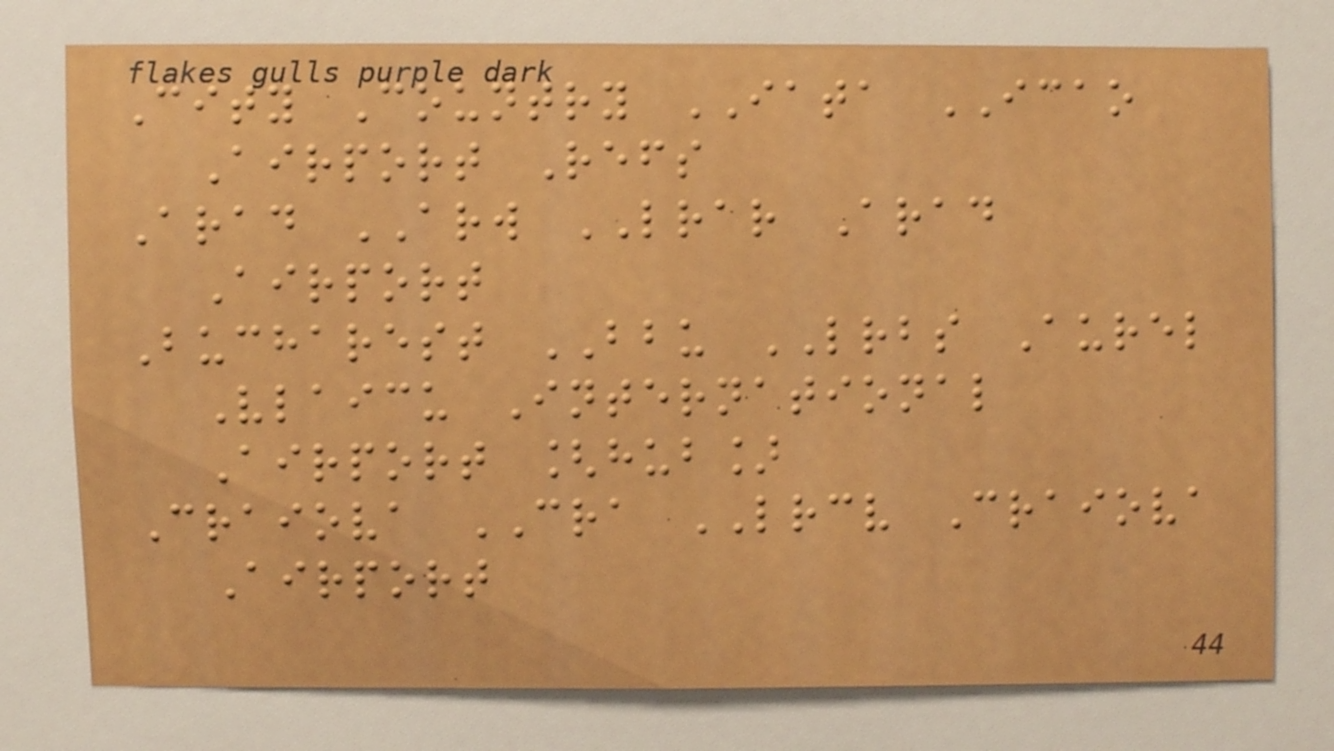City Country IATA ICAO
Airport Refs
Arad ARW LRAR Arad
Airport
Bucharest BBU LRBS Aurel
Vlaicu International
Airport [hub]
Craiova CRA LRCV Craiova
Airport
